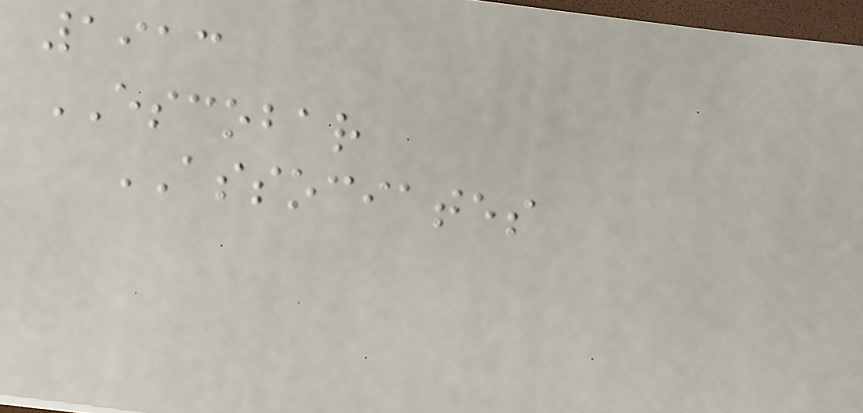1913
ESCOBAR
ASSOCIATES
